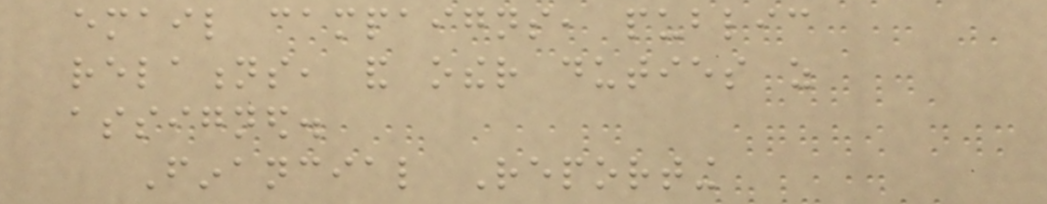email campaigns, public
relations, and other duties as
assigned.
Financial Reporting
